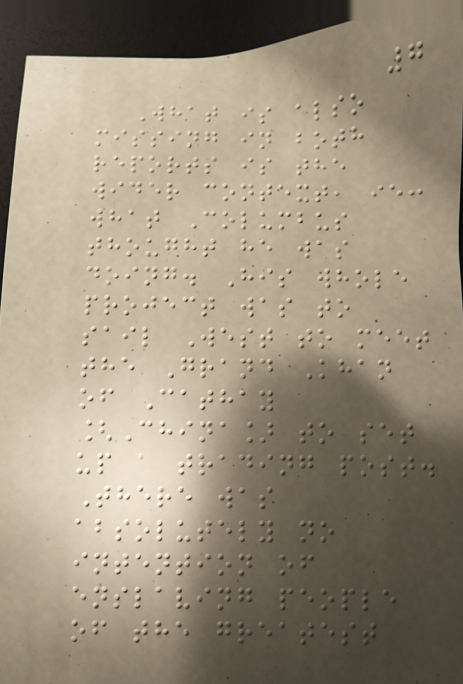7
What is also
missing in both
reports is the
wider context, ie:
what Columbus
thought he was
doing. His whole
project was to
sail West to meet
the Grand Khan
of Cathay
[China] to set
up a trading post.
There was
absolutely no
intention of
enslaving people
of the greatest
